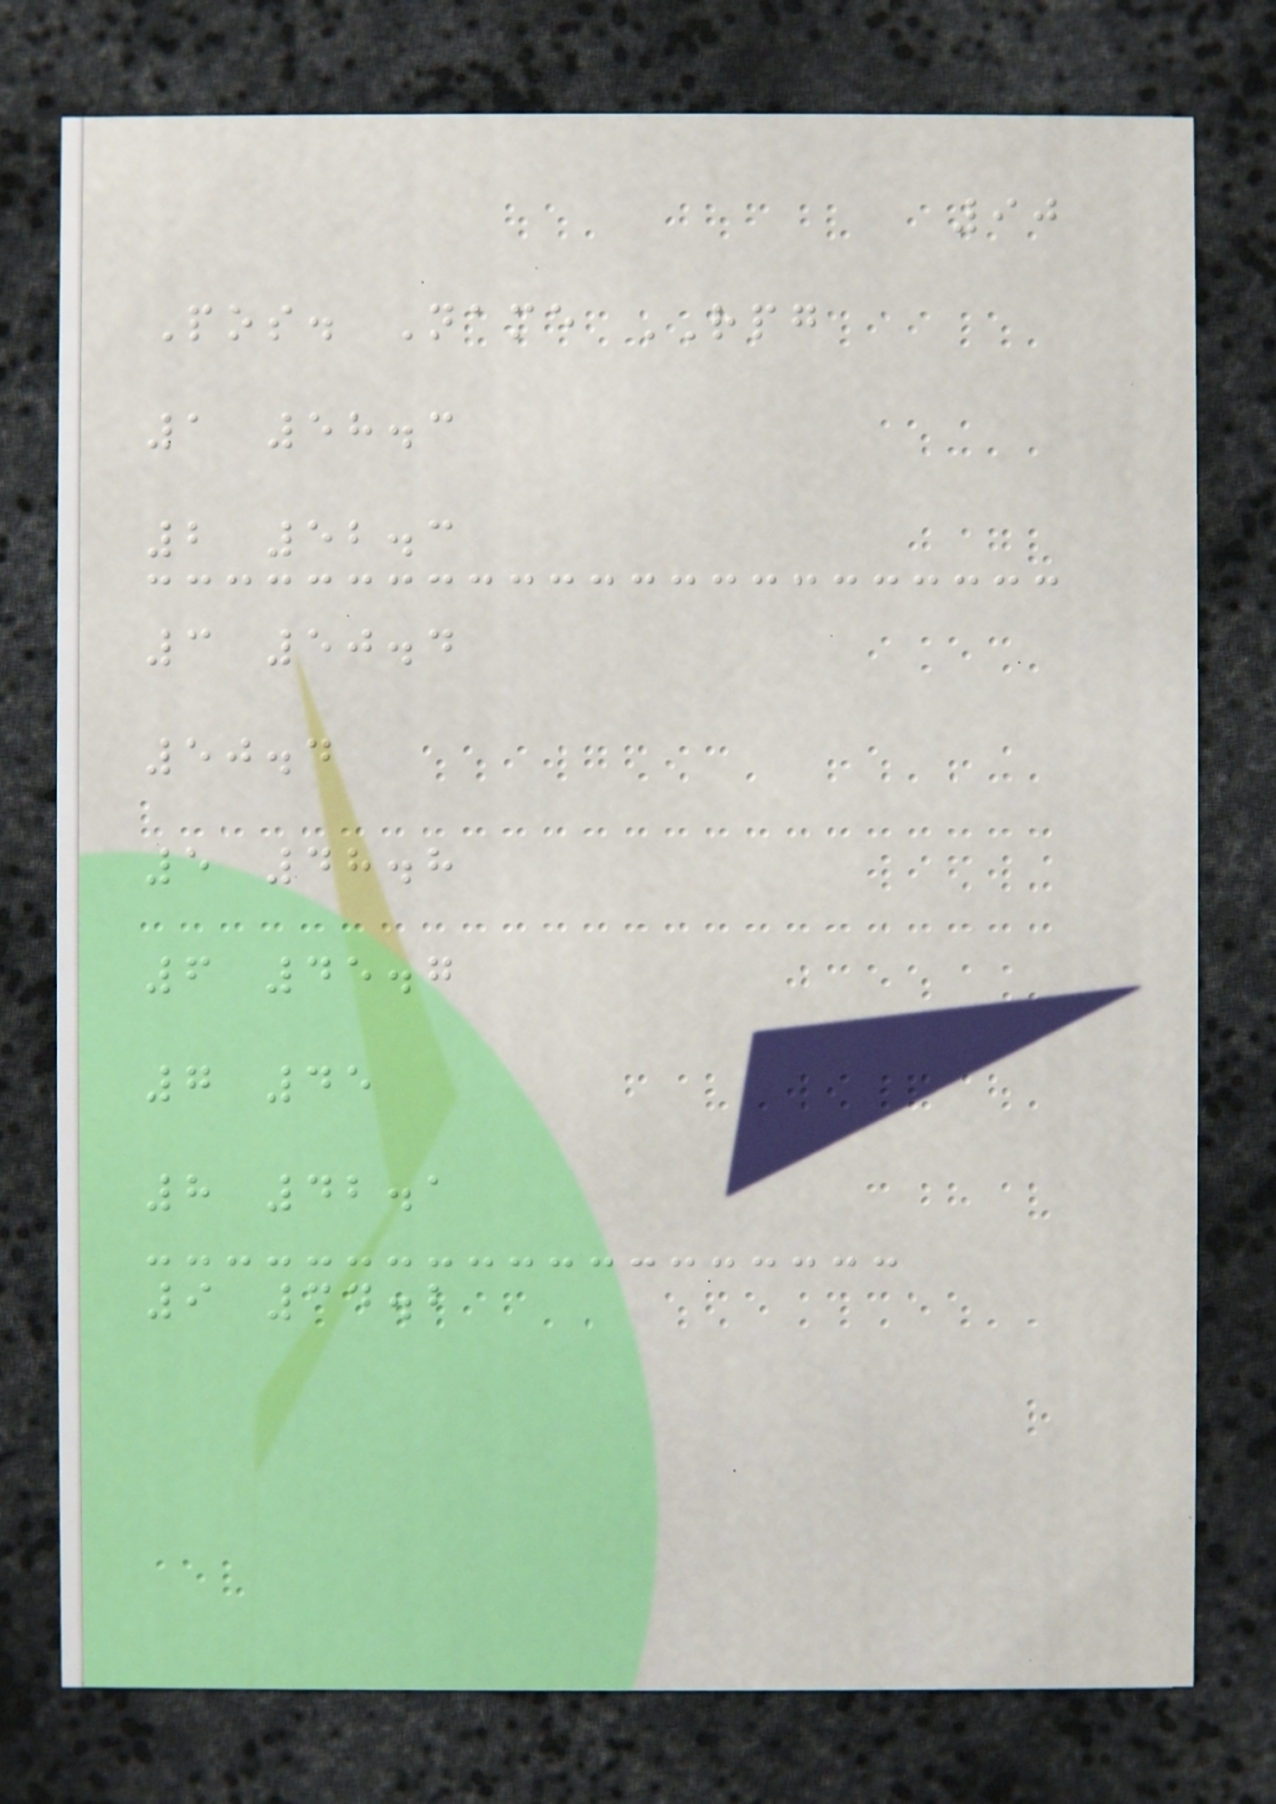90
Pos. Name RPG
1 58.3
2 52.3
3 50.4
50.4
5 48.8
6 45.7
7 45
8 42.1
9 34.2
